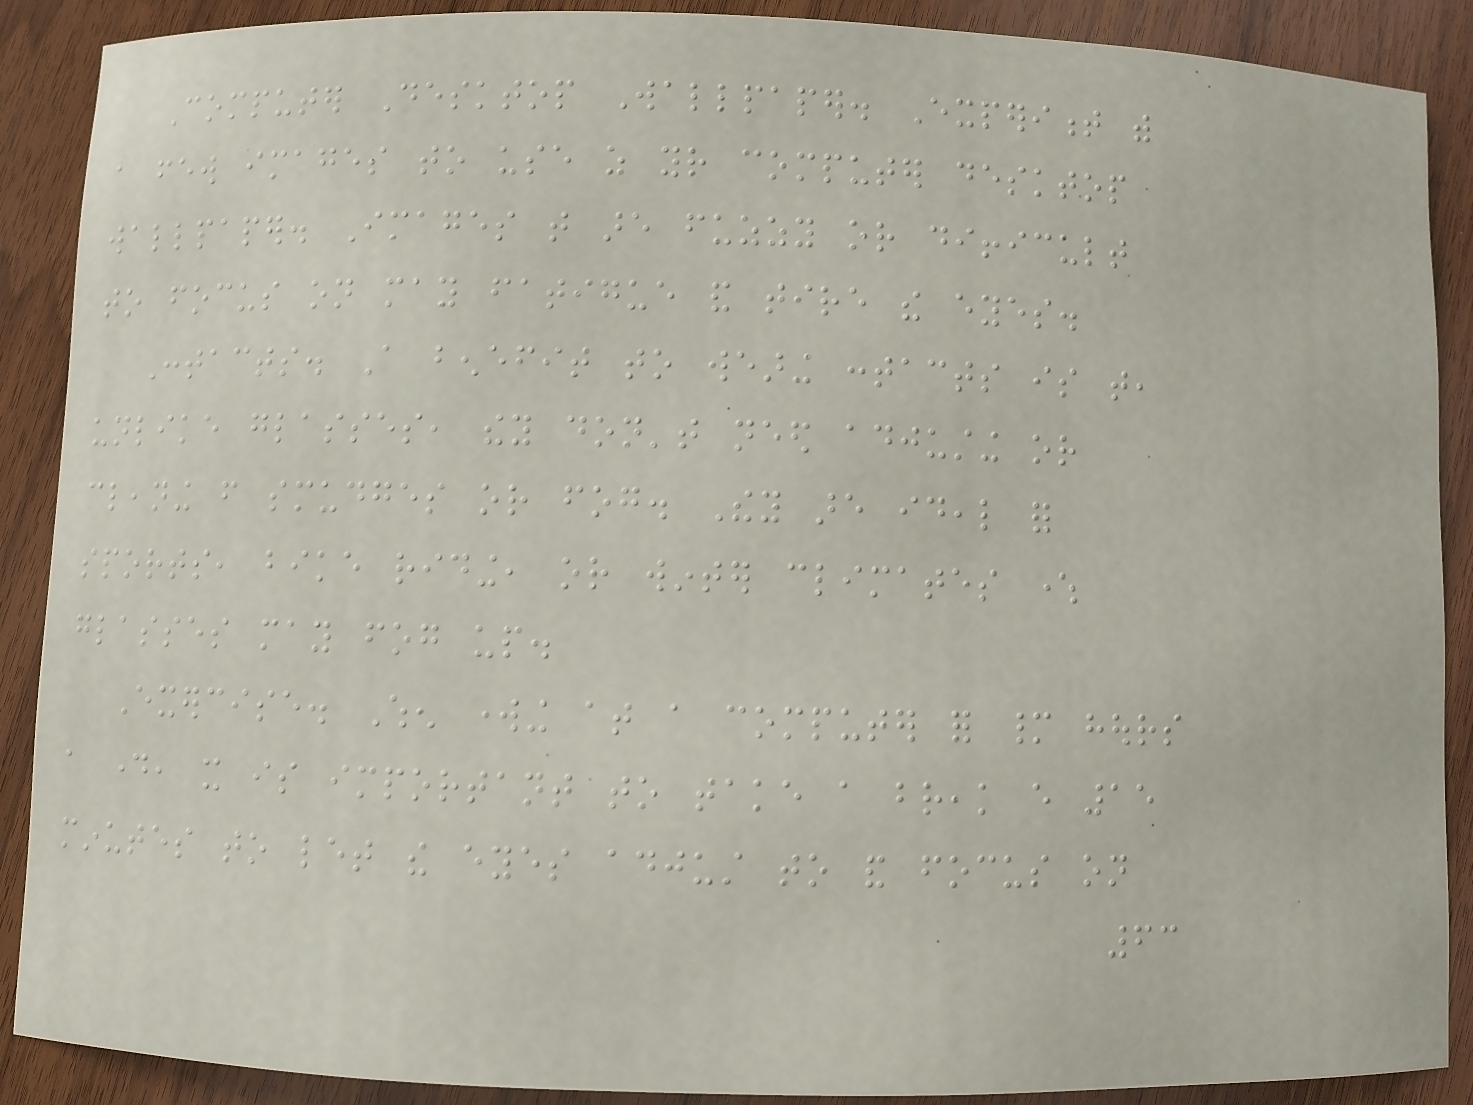Computer Desktop Wallpaper. Experiment with
a few images to use as your computer desktop
wallpaper. Images that are fuzzy or difficult
to focus on may fatigue and tire the eyes.
Contacts. A benefit to wearing contacts is that,
unlike glasses, they don't need adjusting or
cleaning from smudges or fog. They are ideal for
sports, bike riding, or winter climates where
glasses may fog up.
Exercise. When working at a computer for many hours
a day, it is important to take a break every 15
minutes to let the eyes adjust to and focus on
63
